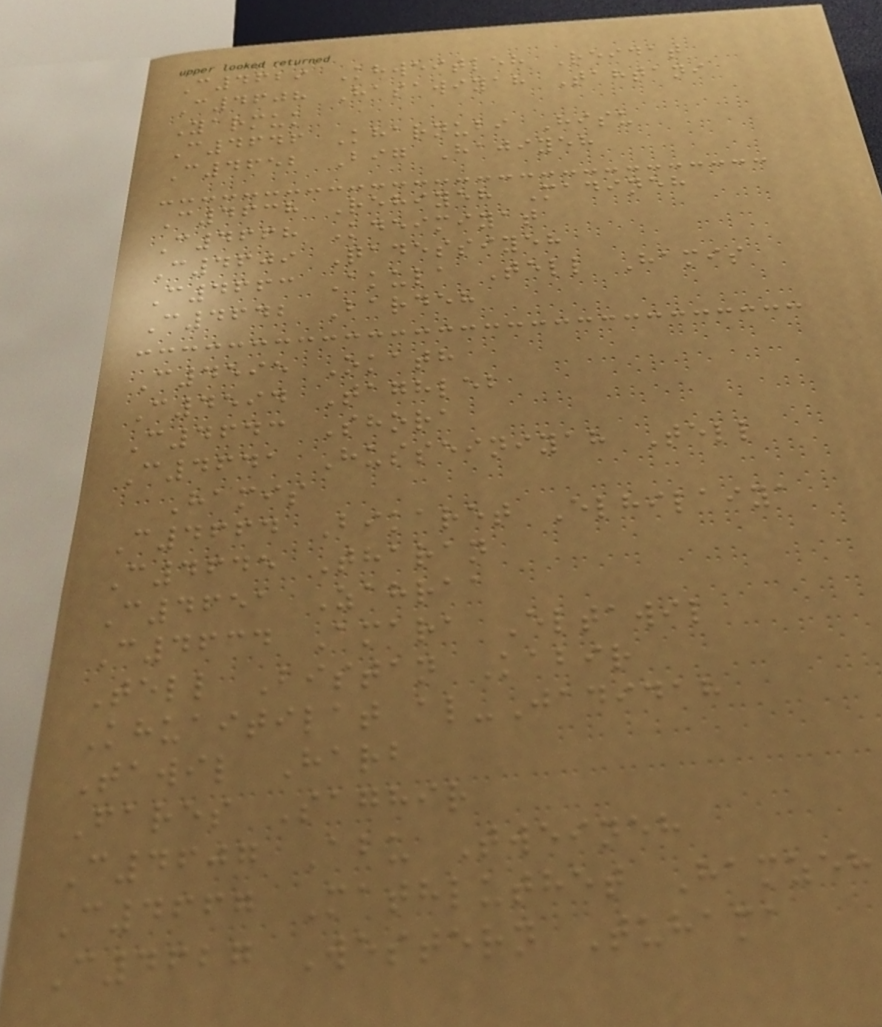C4629 Khweitleh Reidat
C4608 Hasawiyah Tahtani
Yarmuk
C4646 Kharnubi Hisu
C4652 Big Hajiyeh
C4638 Rehiyeh Madineh
C4668 Kdeimiyat
C4609 Qadessiyeh
C4663 Akula Tell Hamis
C4642 Bardeh
C4595 Okath
C4594 Taghleb
C4643 Shora
C4641 Husseiniyah Tell
Hamis
C4664 Bikaret Elhilaiya
C4645 Tharan
C4651 Zahraa
C4634 Amara Eltawil
Tell Bistan Kabir
Khuaitilat al-Jadidah
Tawil Harb
Fares Saghir
C4607 Abu Tweineh
C4667 Mathluthet Hamzeh
C4627 Western Tuhama
